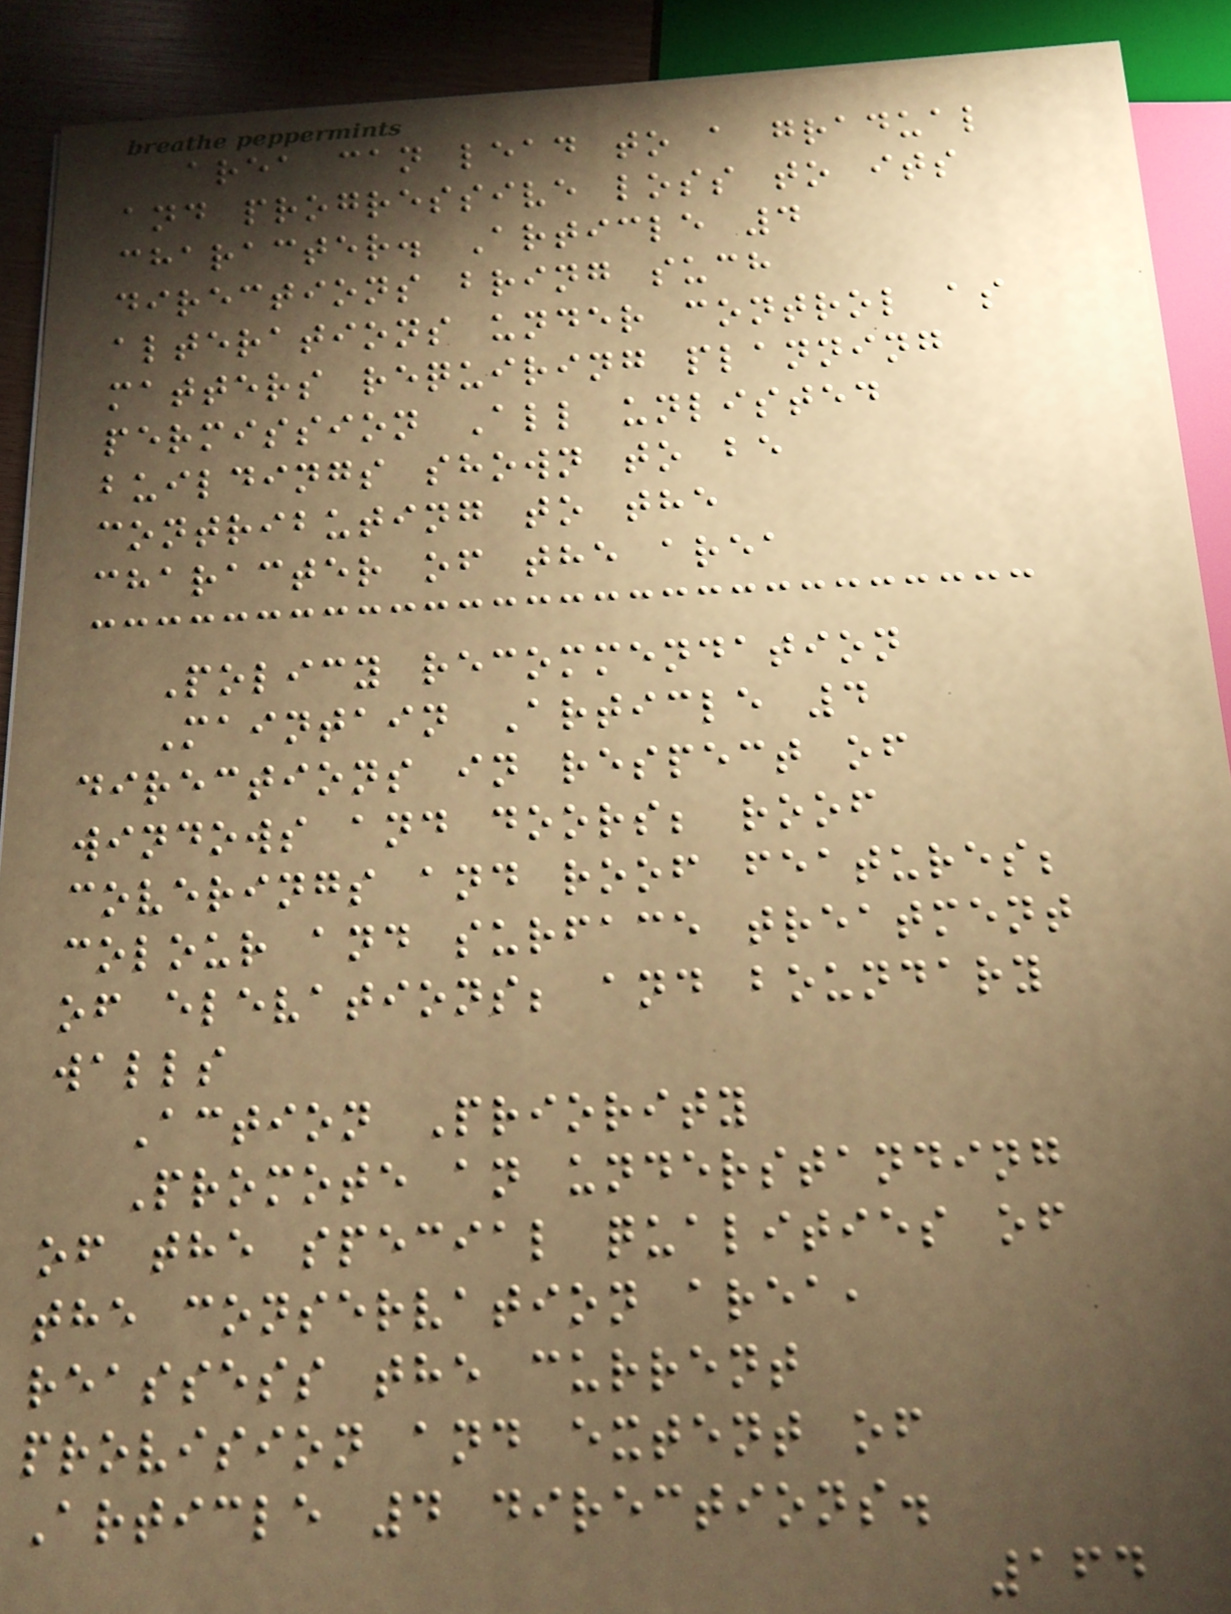area can lead to a gradual
and progressive loss to its
character. Article 4
directions bring such
alterations under control as
matters requiring planning
permission All unlisted
buildings shown to be
contributing to the
character of the area
Policy recommendation
Maintain Article 4
directions in respect of
windows and doors; roof
coverings and roof features;
colour and surface treatment
of elevations; and boundary
walls
Action Priority
Promote an understanding
of the special qualities of
the conservation area,
reassess the current
provision and extent of
Article 4 directions.
164
